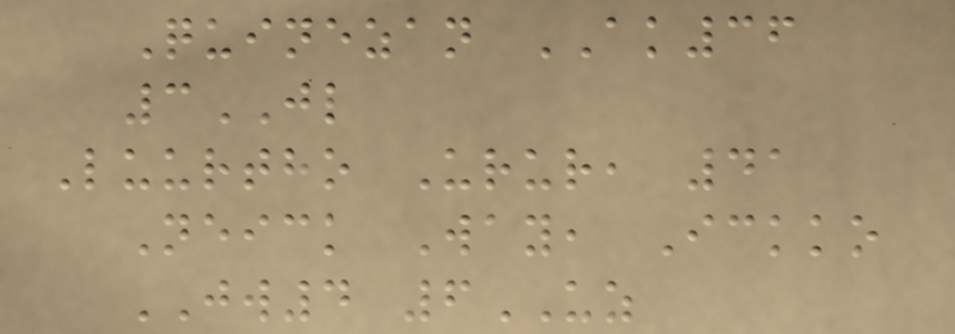Quinezan AK36
3JL
Luurtho Urur, 41
Neick Way, Ickko
JW4 6UZ
